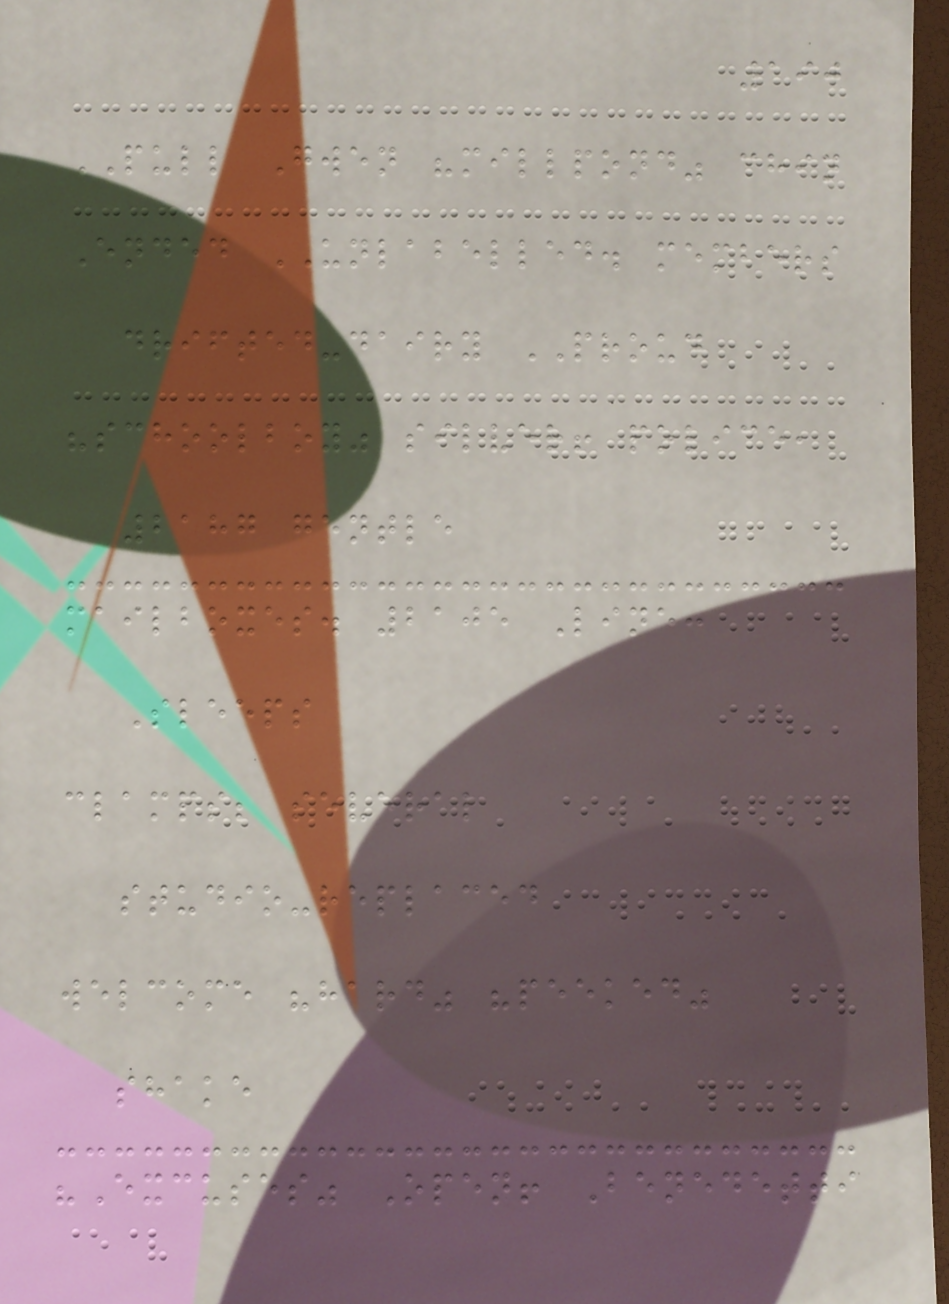190
PULL Gwen "millpond" chin
Ended UNLABELLED. members
drifted-dairy PROUD
"schoolboy" silver! police,
2187 gentle
mailboxes. 2105 Line:
Sleeps
clamps; several
studio-replaced
welcome "hard" "peeked"
shake
"Excuses" Open! Benedetti
